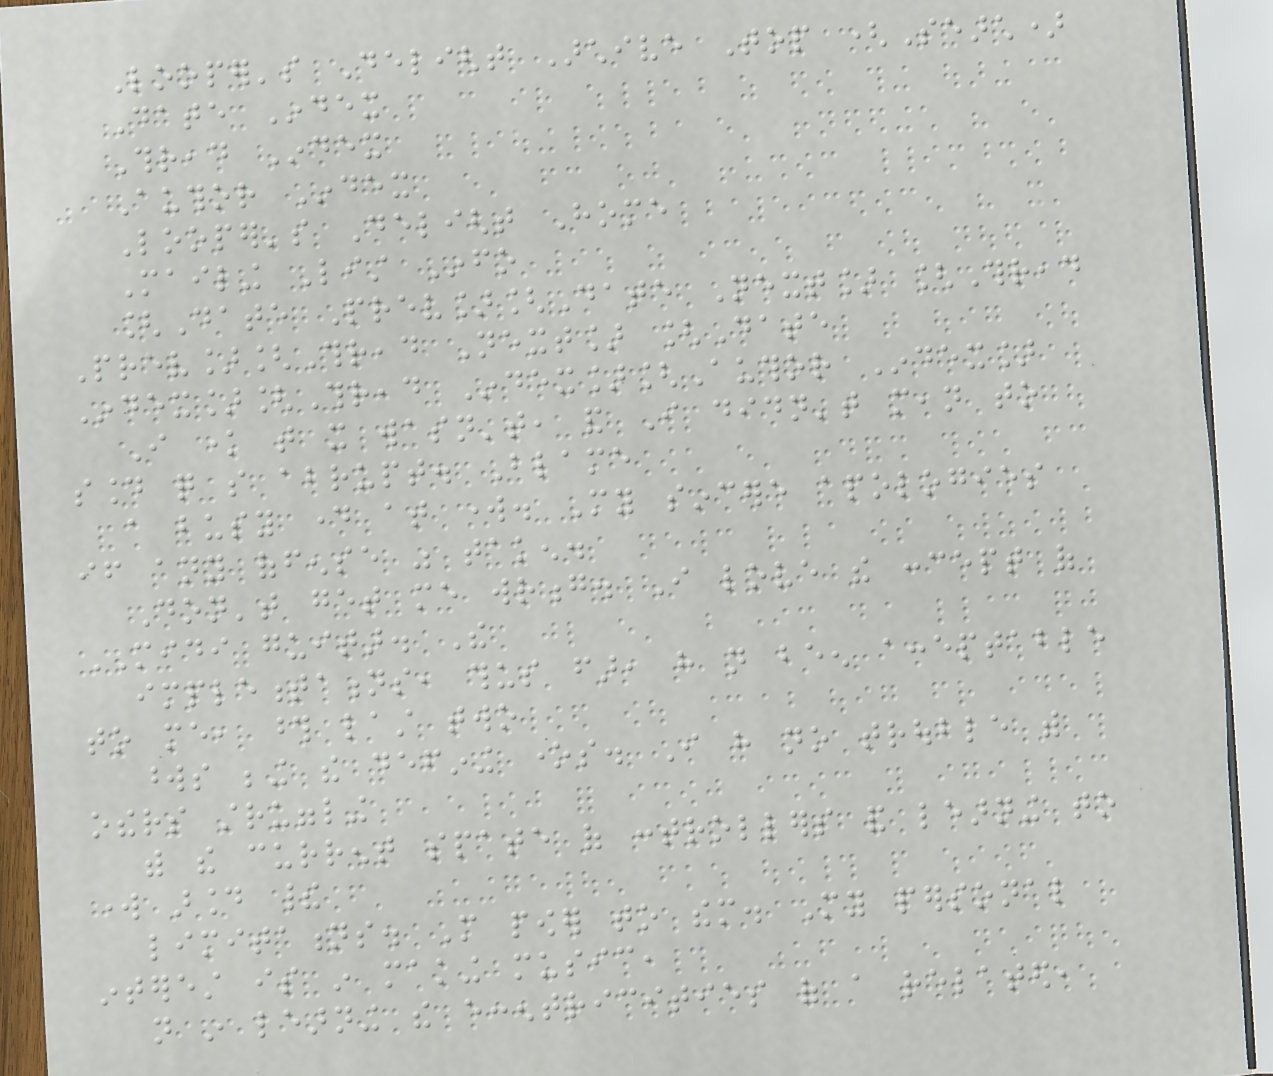Looper's Delight Archive Top (Search)
Date Index
Thread Index
Author Index
Looper's Delight Home
Mailing List Info
[Date Prev][Date Next] [Thread
Prev][Thread Next] [Date
Index][Thread Index][Author Index]
I know that it wasn't, and I didn't mean to
sound quite so abrupt. Blame
a busy day at work. My sincere apologies
if any offense was taken.
Don't get me wrong. I love the concept of
MIDI guitar. The
implementations, thus far, have not been acceptable
to me, those last two
words being the defining ones. I have no trouble with
others struggling
with the current spate of controllers and learning to
work around their
limitations. More power to them. My personal
interest is in making music,
not in learning the eccentricities of a related,
